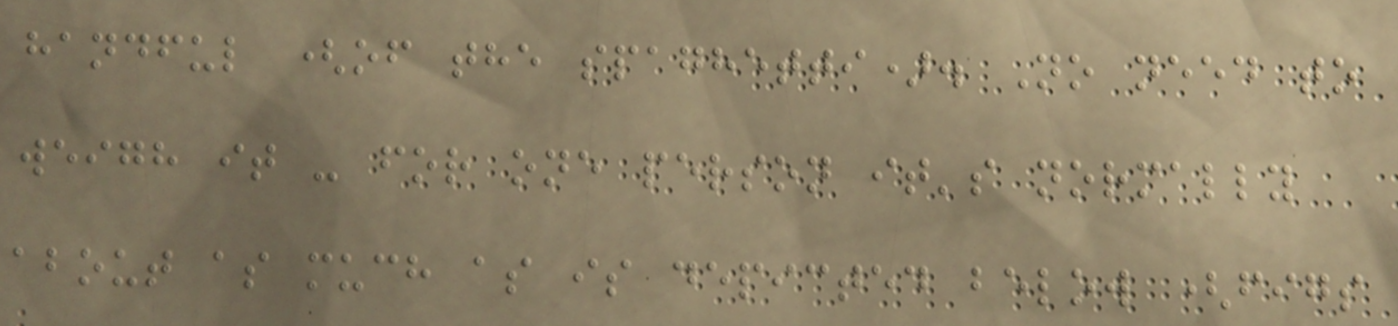handful (of the spaghetti). No need to
weigh it - for one person it's normally
about as much as is depicted below (figs
